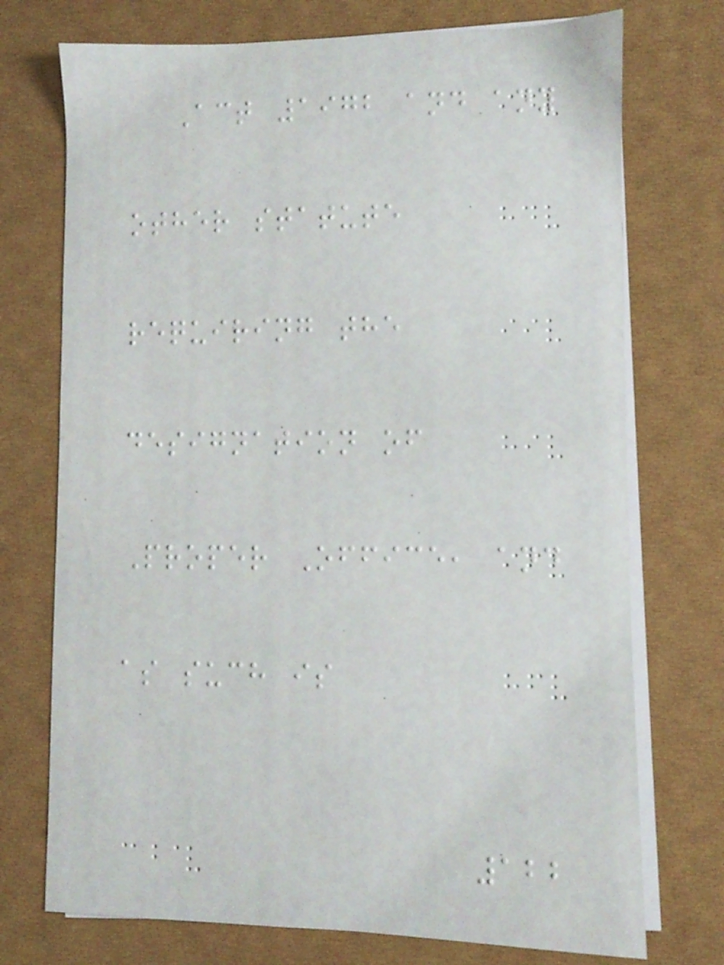Act 1972 and any
other statute
requiring the
designation of
Proper Office, and
as such is
122
